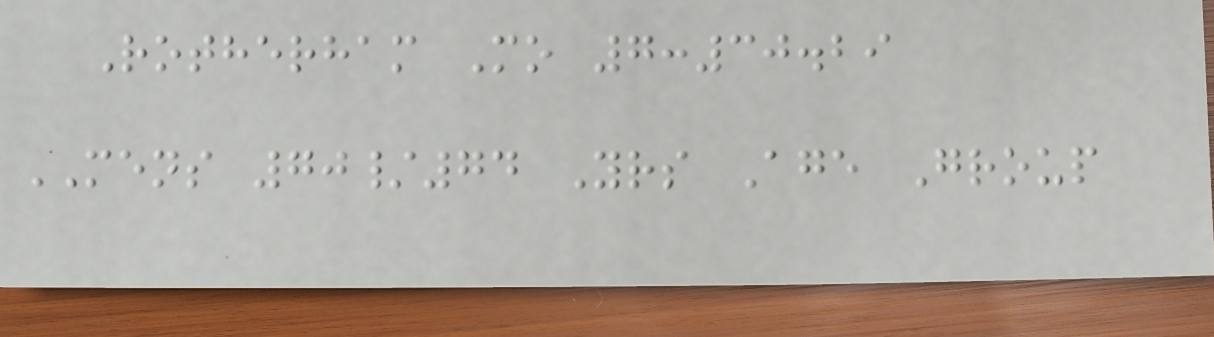Rotherham Mo 7:30.29
MENS 70/74 Yrs Age Group
